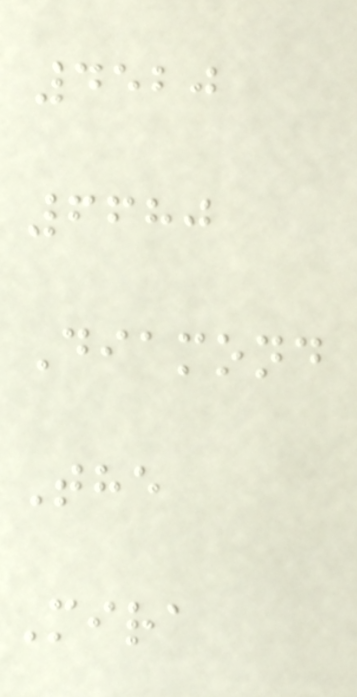4520
6680
Diamond
The
Mira
